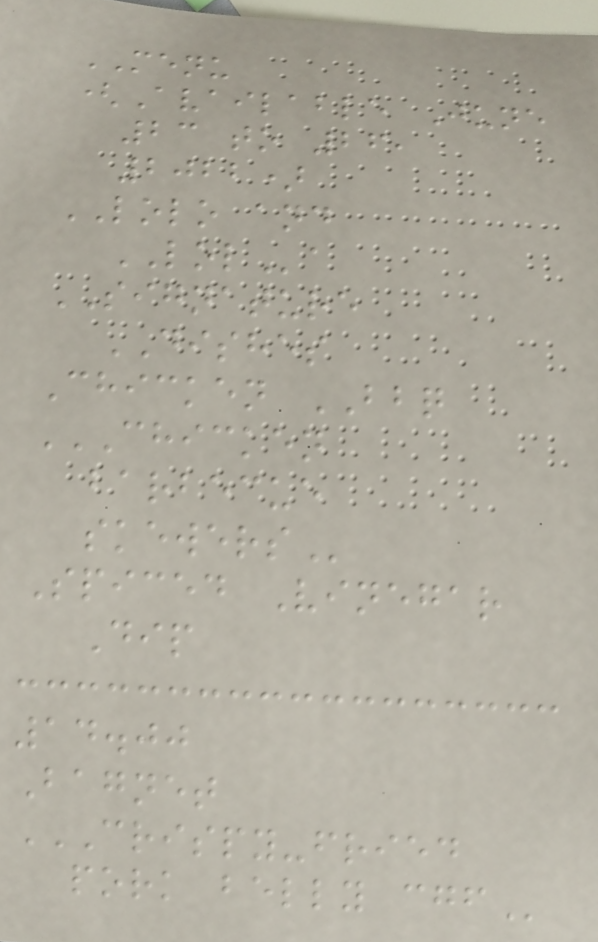MENU
(Available June
23 to 26,
2022)
LOLO and
LOLa
SIGNATURE
DISHES
Chicken BBQ
CHICKEN
BARBECUE
SKEWERS
Spiced Vinegar
Dip
14.00
Bagnet
CRISPY-FRIED
PORK BELLY CGF
